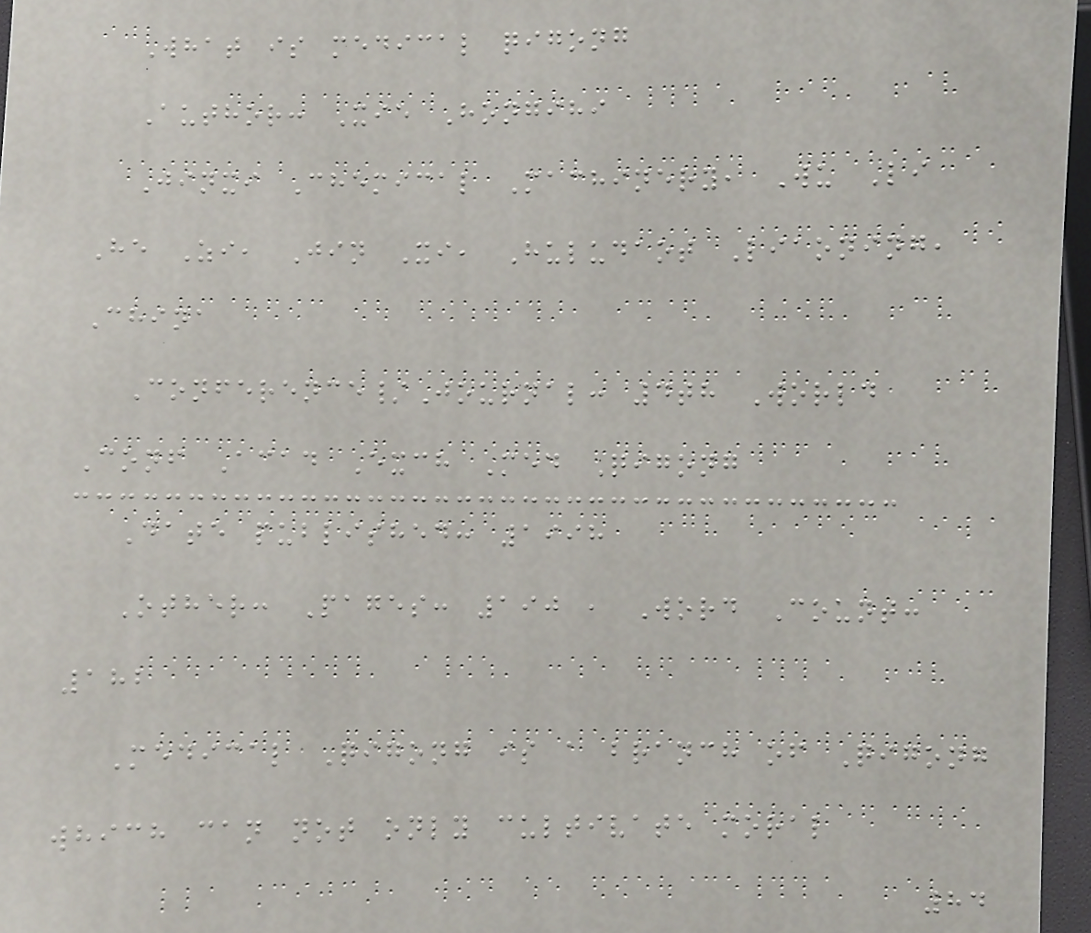What is medical qigong
Author: Xie Hongihi
Jinxi Chemical Machinery, Wu Li
He Zi, Jin Xi, Huludaot Liaoning,
China
Conference/Journal: 4th World
Conf Acad Exch Med Qigong
Date published: 1998
Other: Pages: 190 , Word Count:
182
Medical Qigong is a branch of Qigong
which can not only cultivate moral
84
